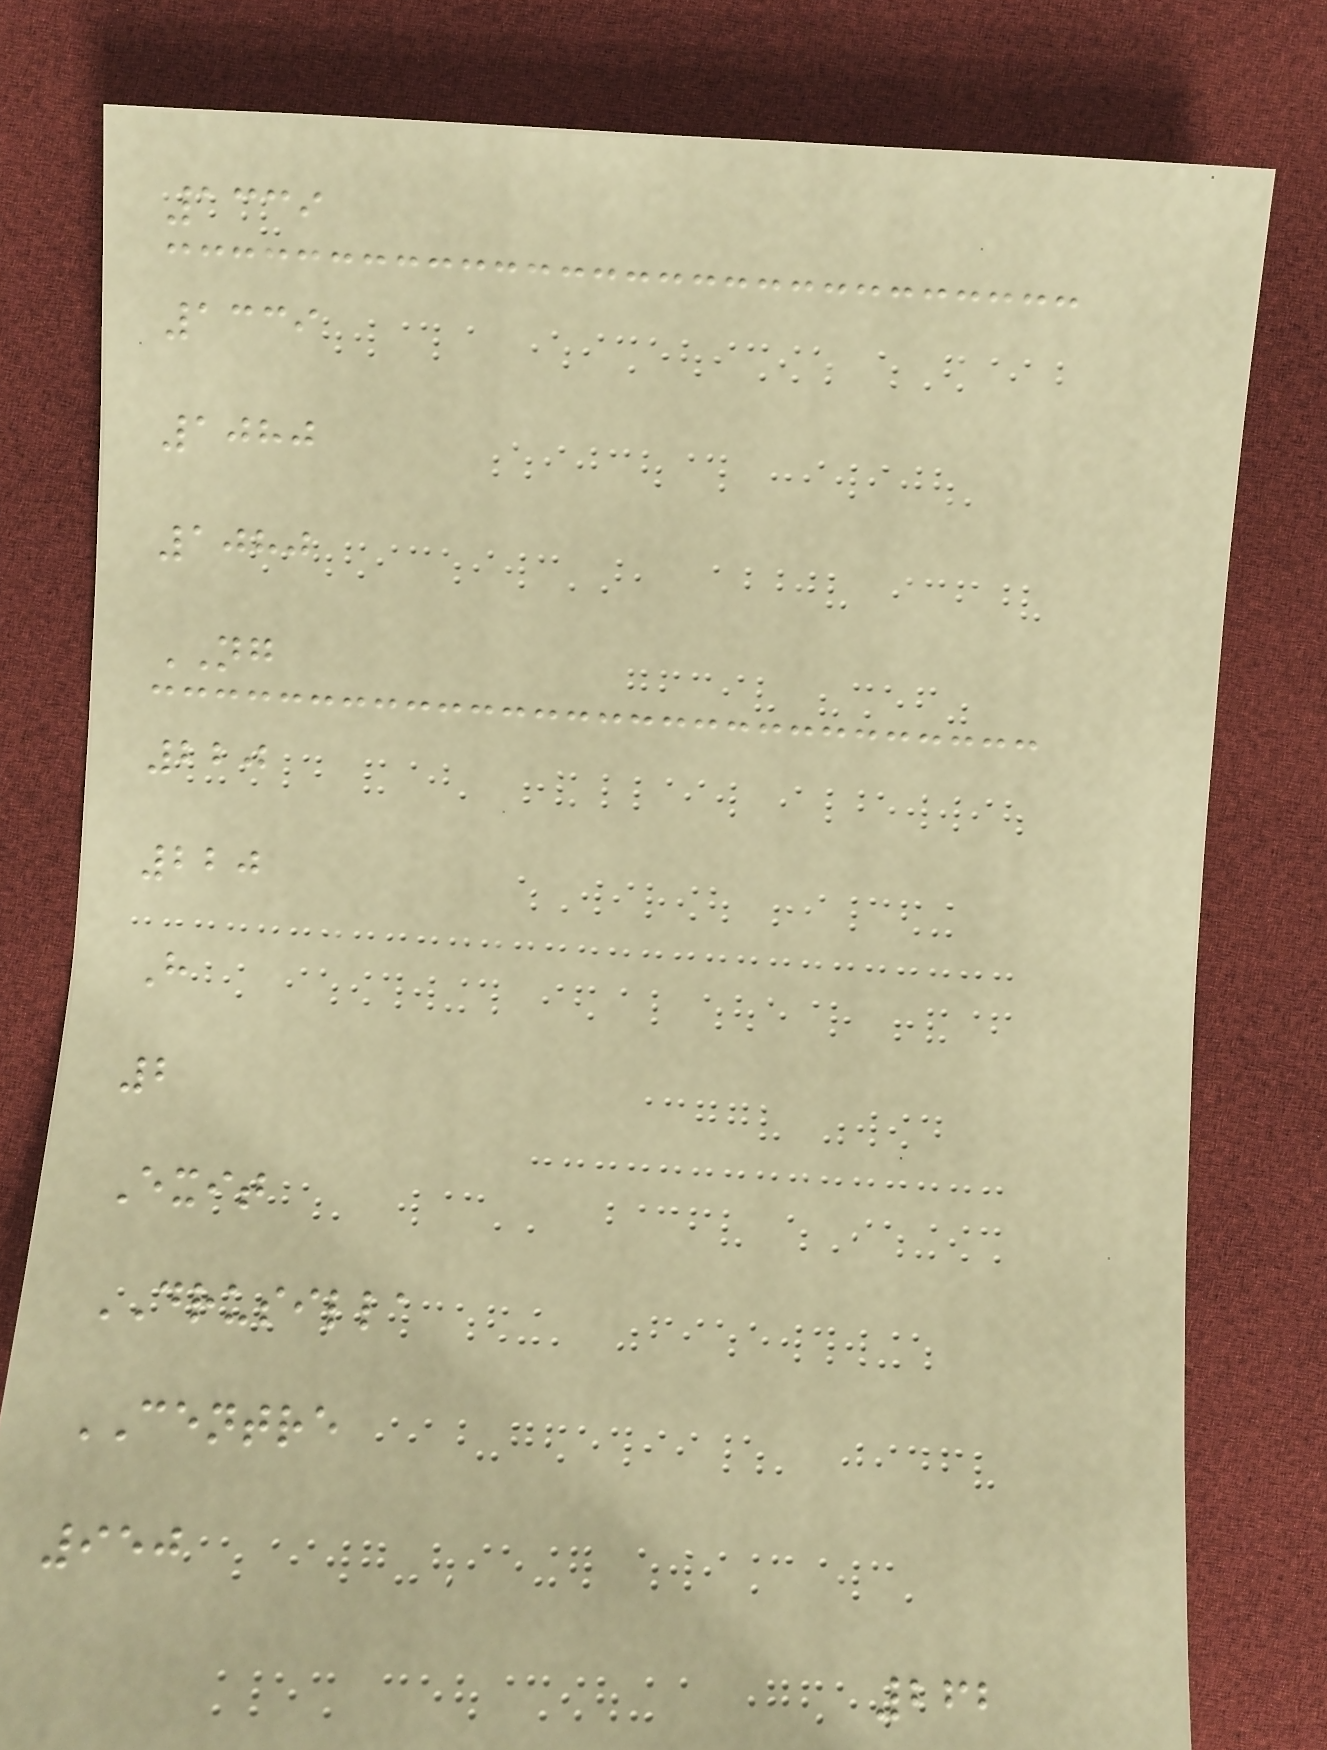1339
1339
1080
1080
NG
220
220
H
2
Exit
DRUSILLA
CENTRE
950
262
